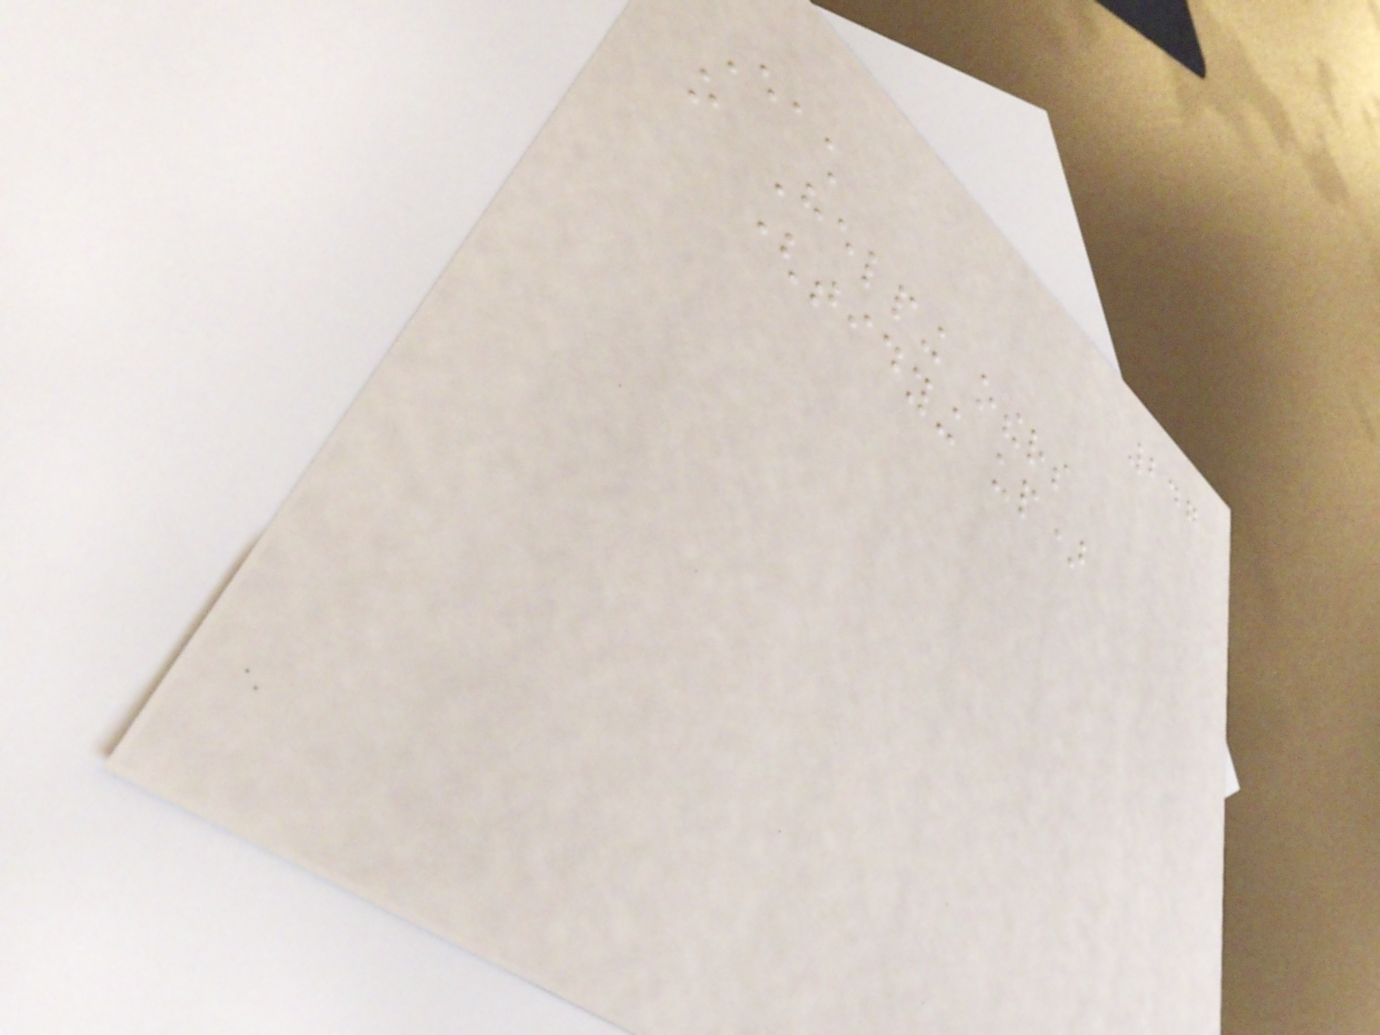247
Each
o Helping others
(tidying up)
